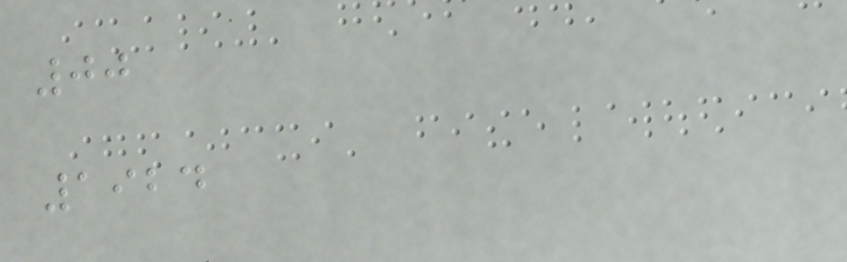00
1924
